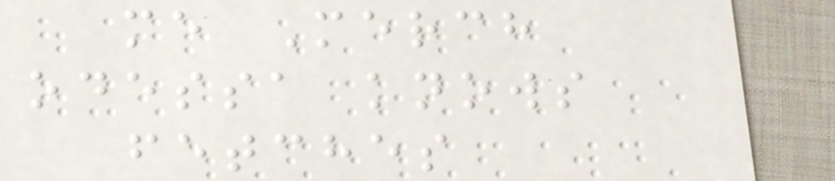me Merch
odessa knows
fetches
